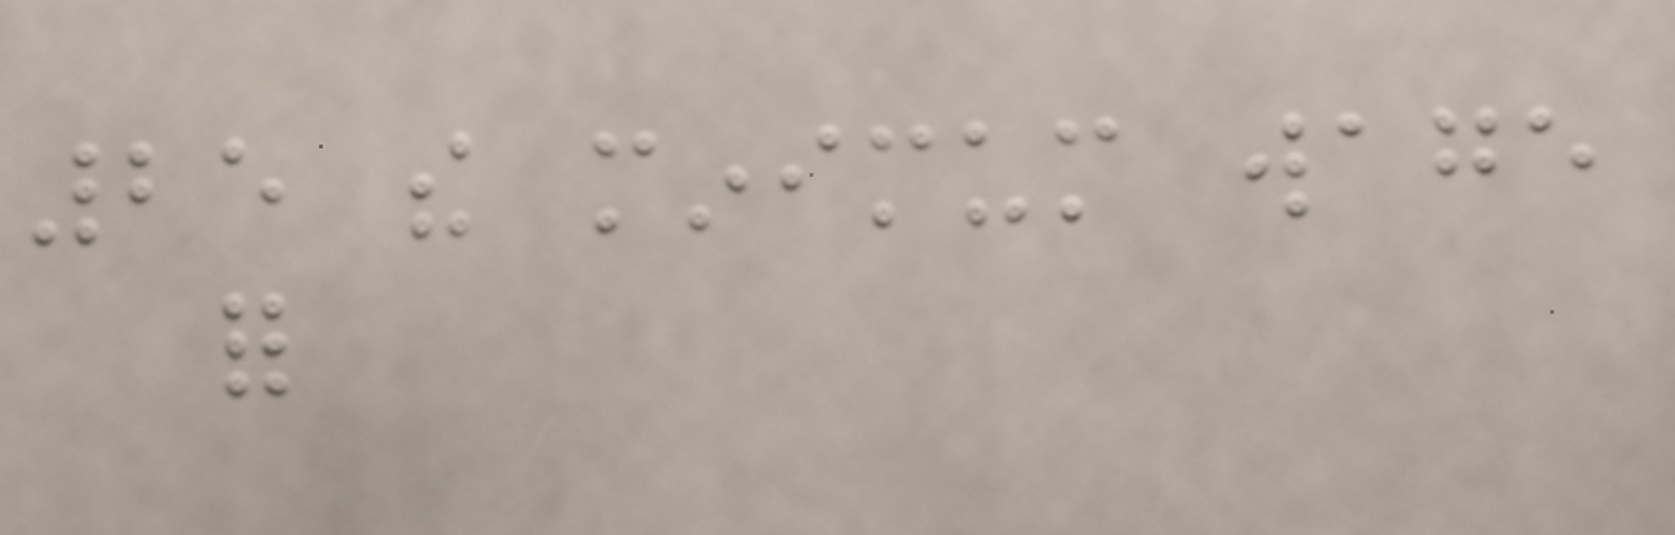25 the minimum wage
for
